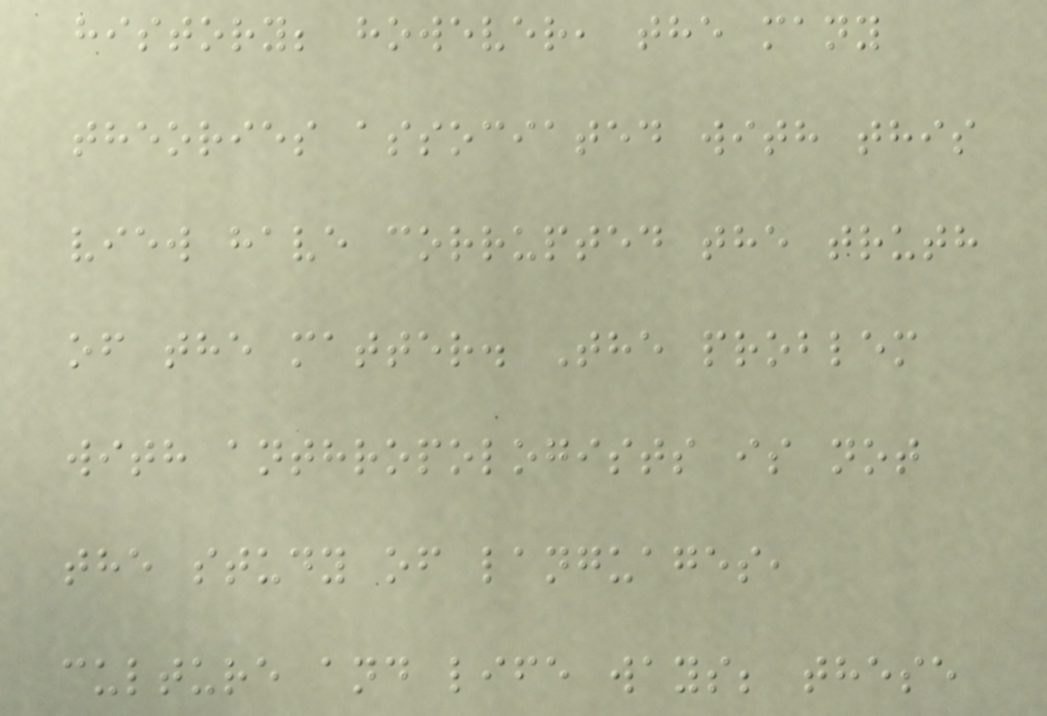history; however, the many
theories associated with this
view have corrupted the truth
of the matter. The problem
with anthropologists is not
the study of languages,
culture and life ways; these
